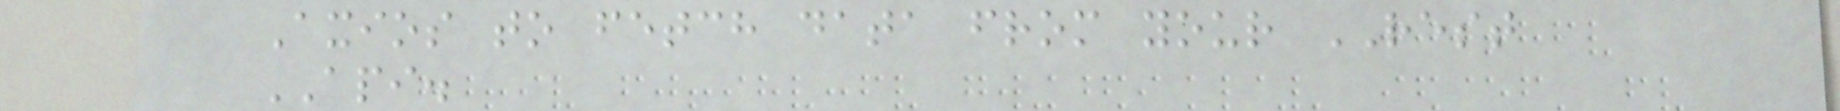Axios to fetch data from your REST
API.
